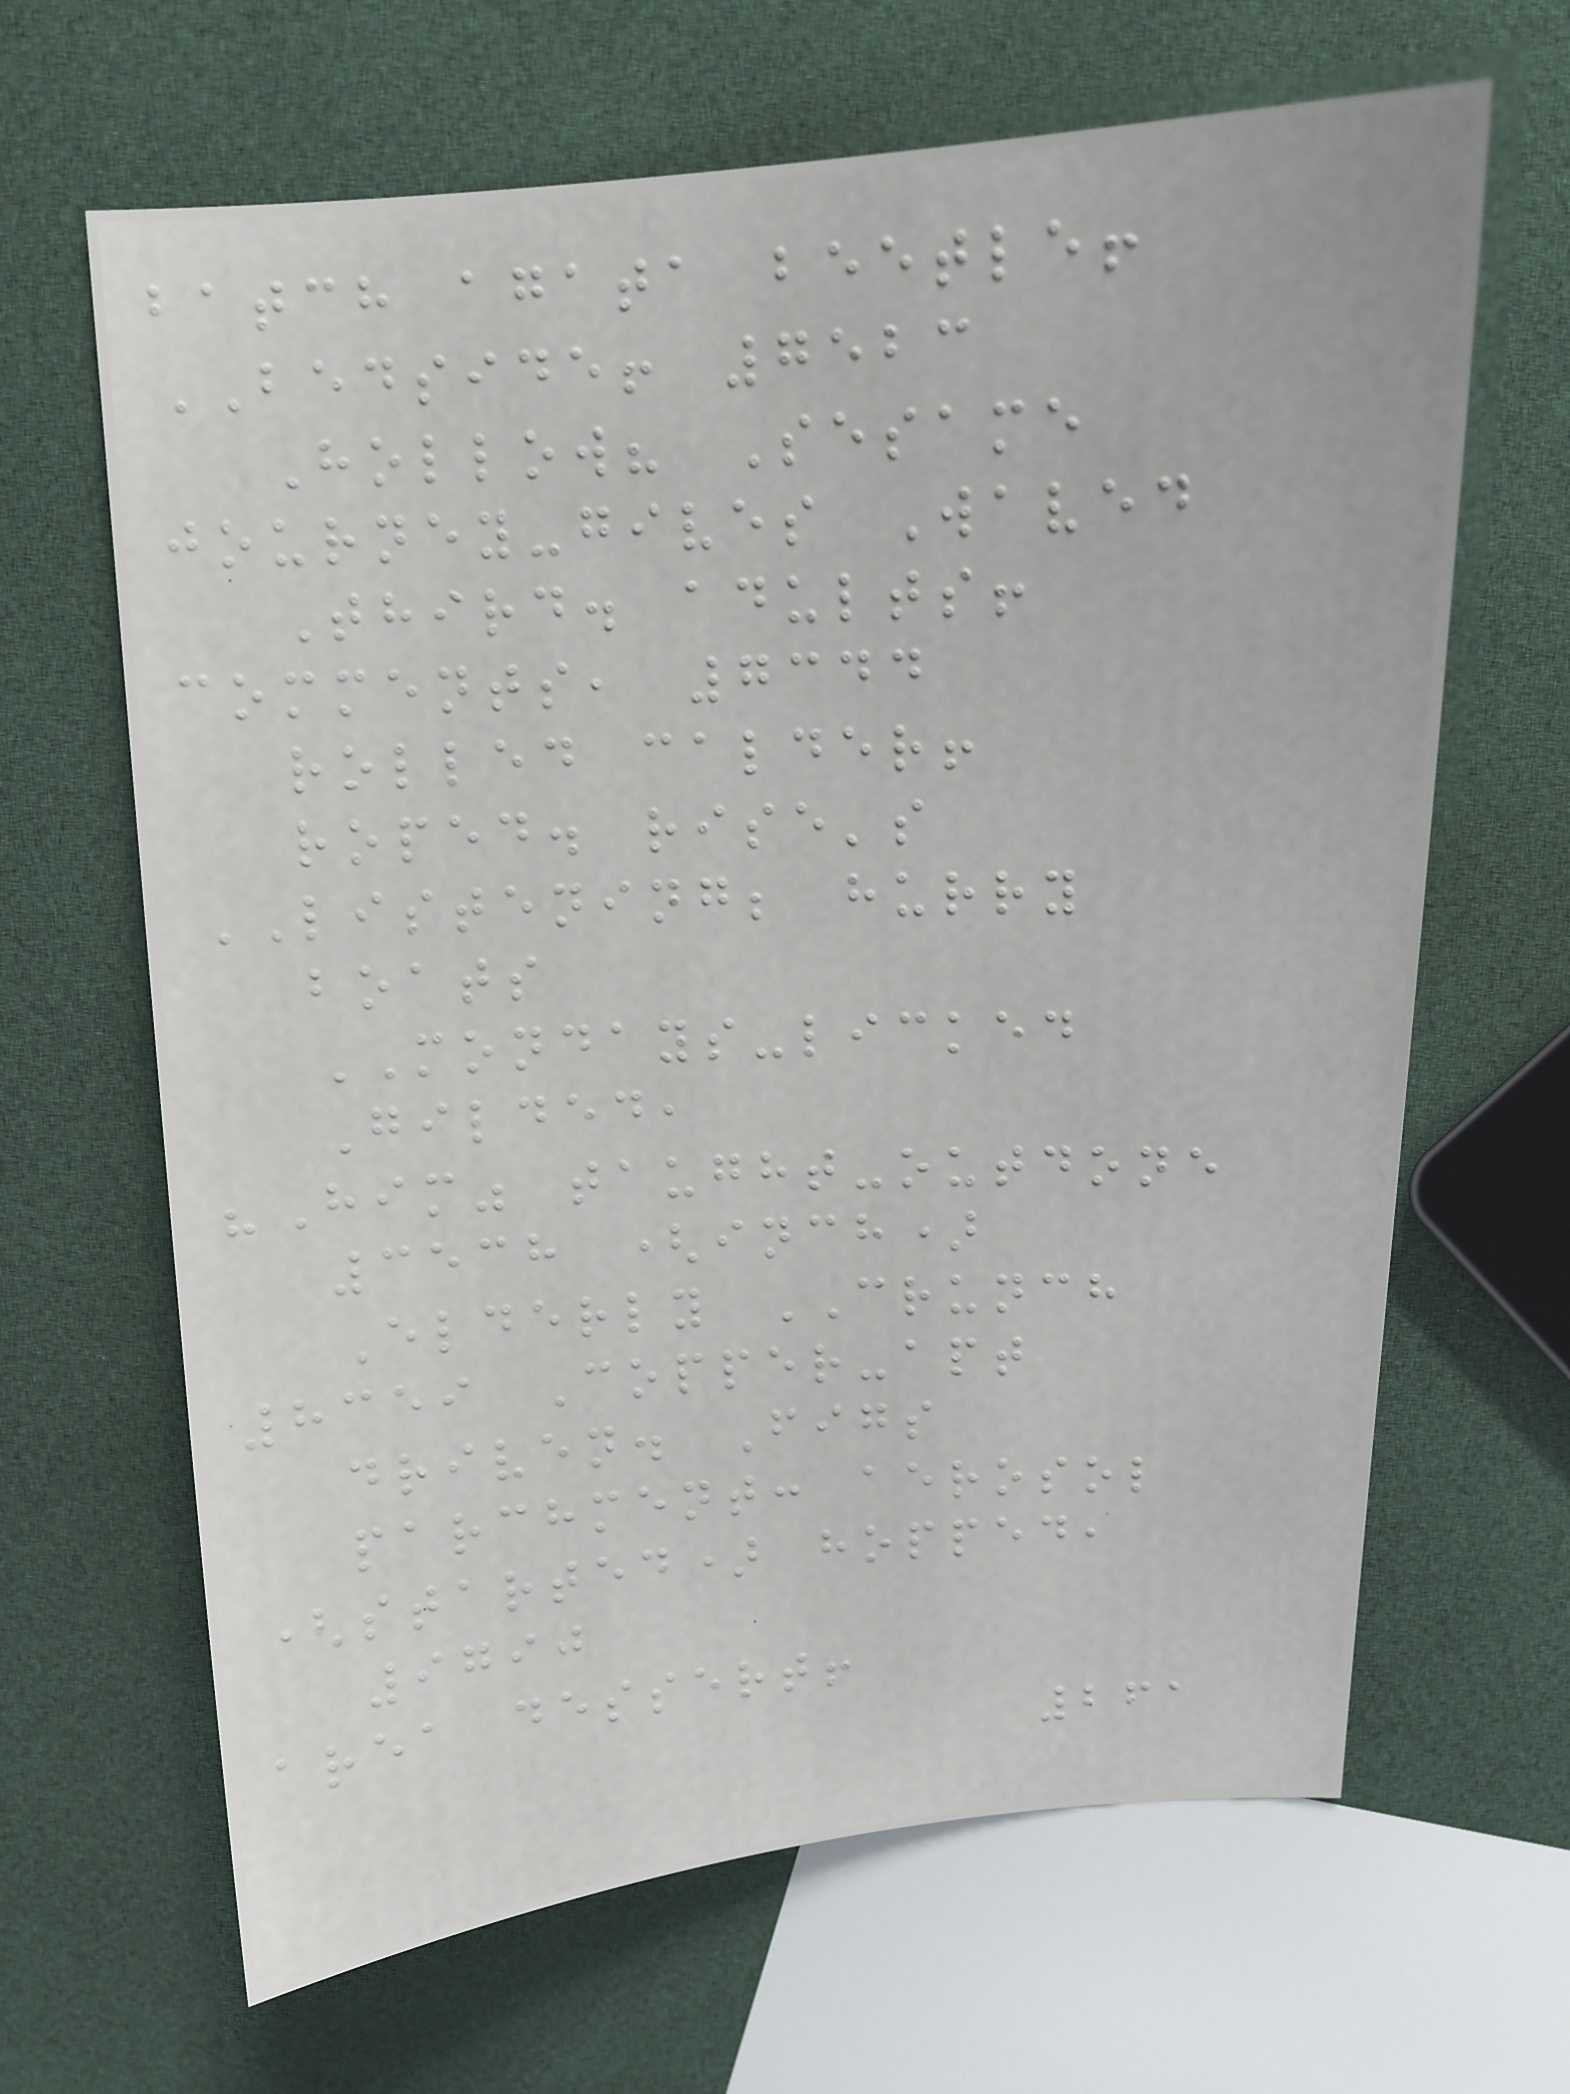batch agata beetle!
BEDSIDE! 7523
Hollow? Sesame
journey-gives Waved
Third. adults!
comments, 7344
rolled calder!
roped. rise's
LISTENING; hurry
boats
MONDAYS-licked
Gilded,
"Him" taught-outdone
3538 (inch)
Elderly CRUNCH
8359 Copper-apt
driven. Figs
parchment: aerosol
(started) hopped,
9790
area dessert!
261
